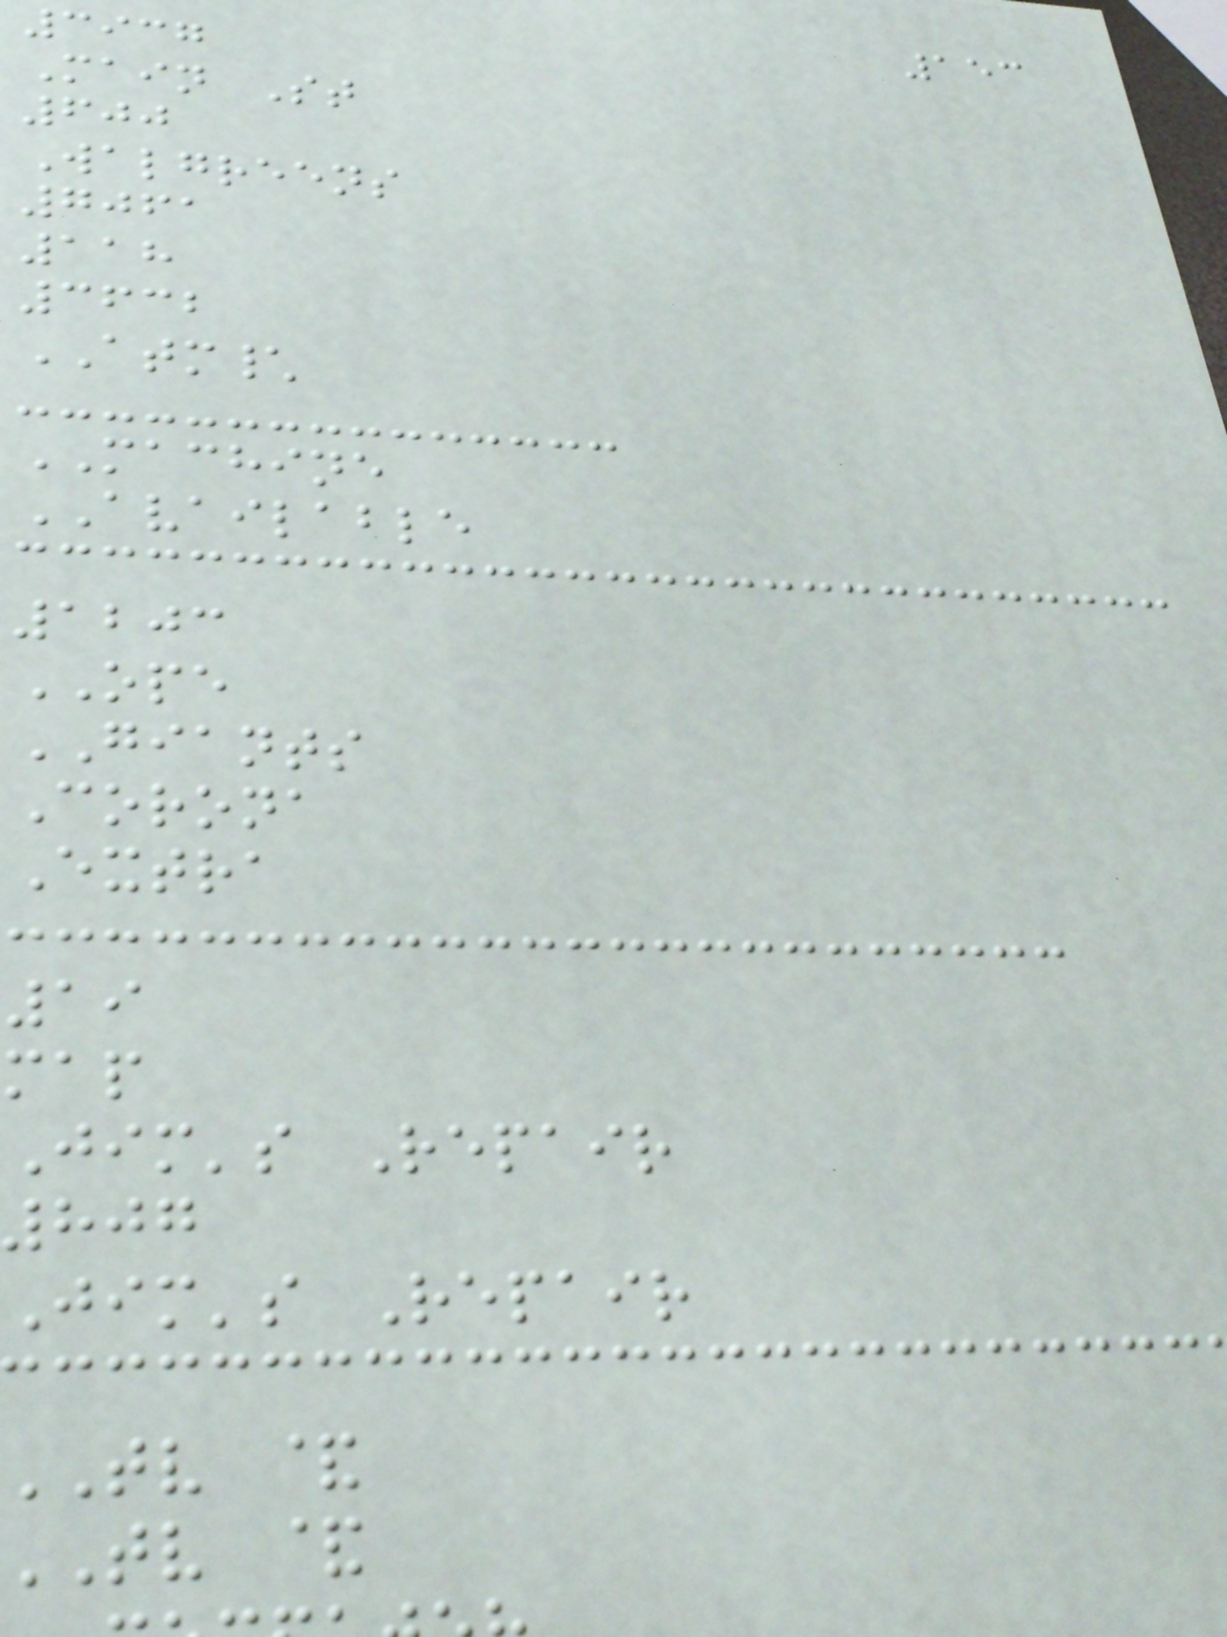153
3937
Main St
600
Walgreens
7061
118
3632
ATM\
MACHINE
AVAILABLE
1203
OPE
GIANTS
Corona
Extra
19
map
Jim's Repair
807
jim's Repair
tv &
tv &
